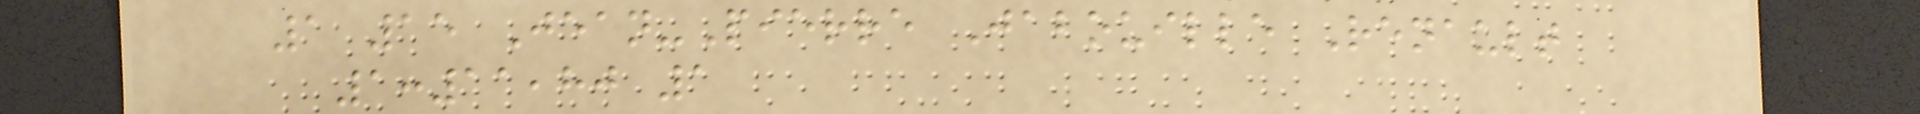1 15 Jean-Pierre Jabouille Renault
1:11,80 1
